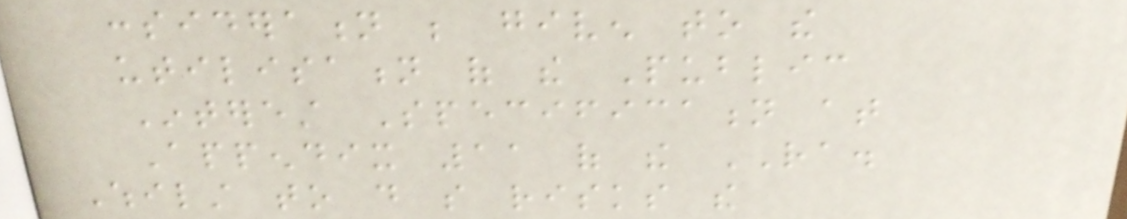consideration be given to the
utilisation of the Public
Interest Specification at
Appendix 11 of the RA.
Whilst to do so risks the
